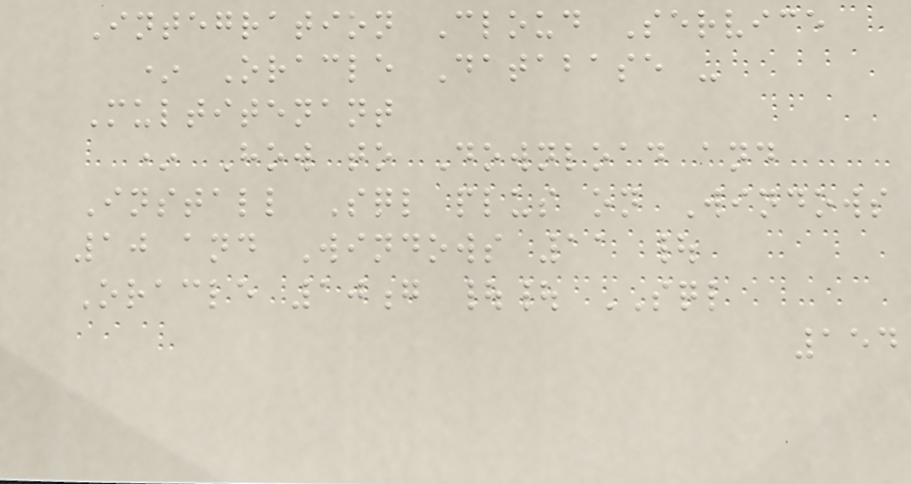Integration Cloud Service
* Oracle Database -
Multitenant
* How to Download and
Install Sql plus on Windows
10 and Windows 11 |
Oracle 10g || SQL
154
